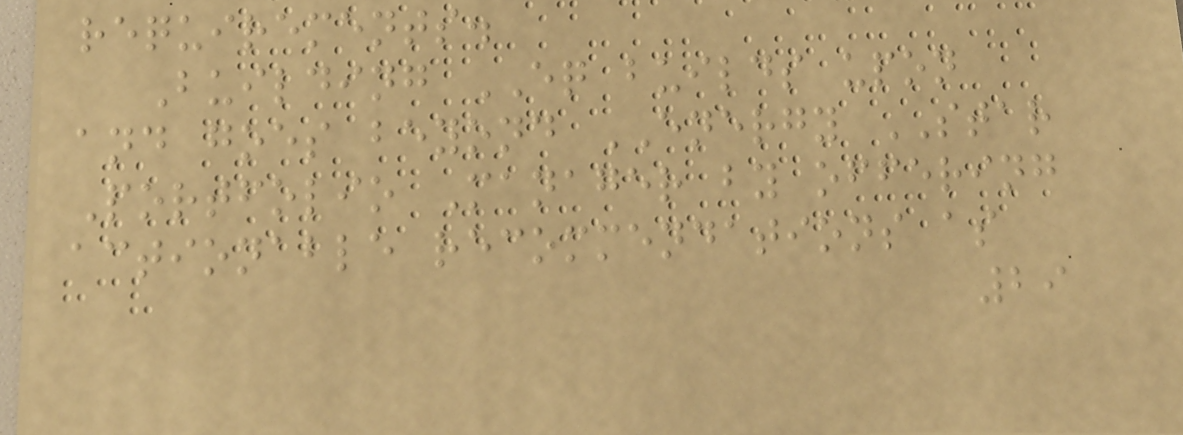requirements.
Building EQ builds upon
and goes beyond ENERGY STAR
Portfolio Manager by offering
actionable recommendations as
29
